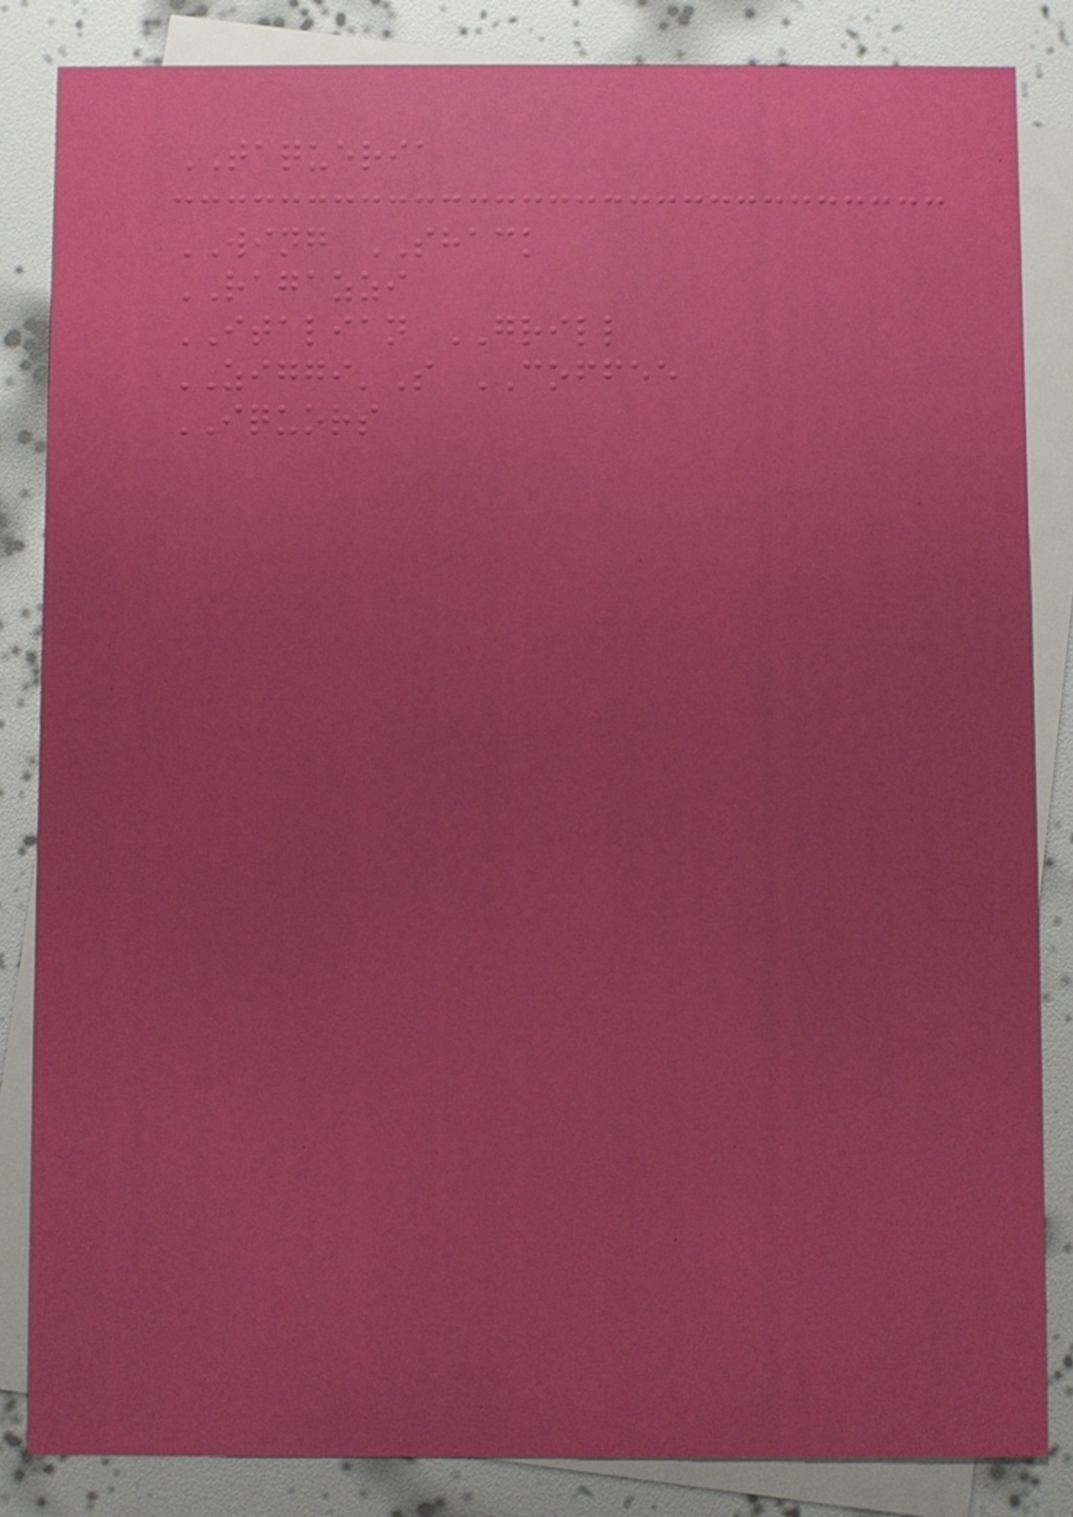TAQUERIA
WING SHACK
RAGAZZI
ITALIAN GRILL
ZIGGI'S COFFEE
IQUORS
